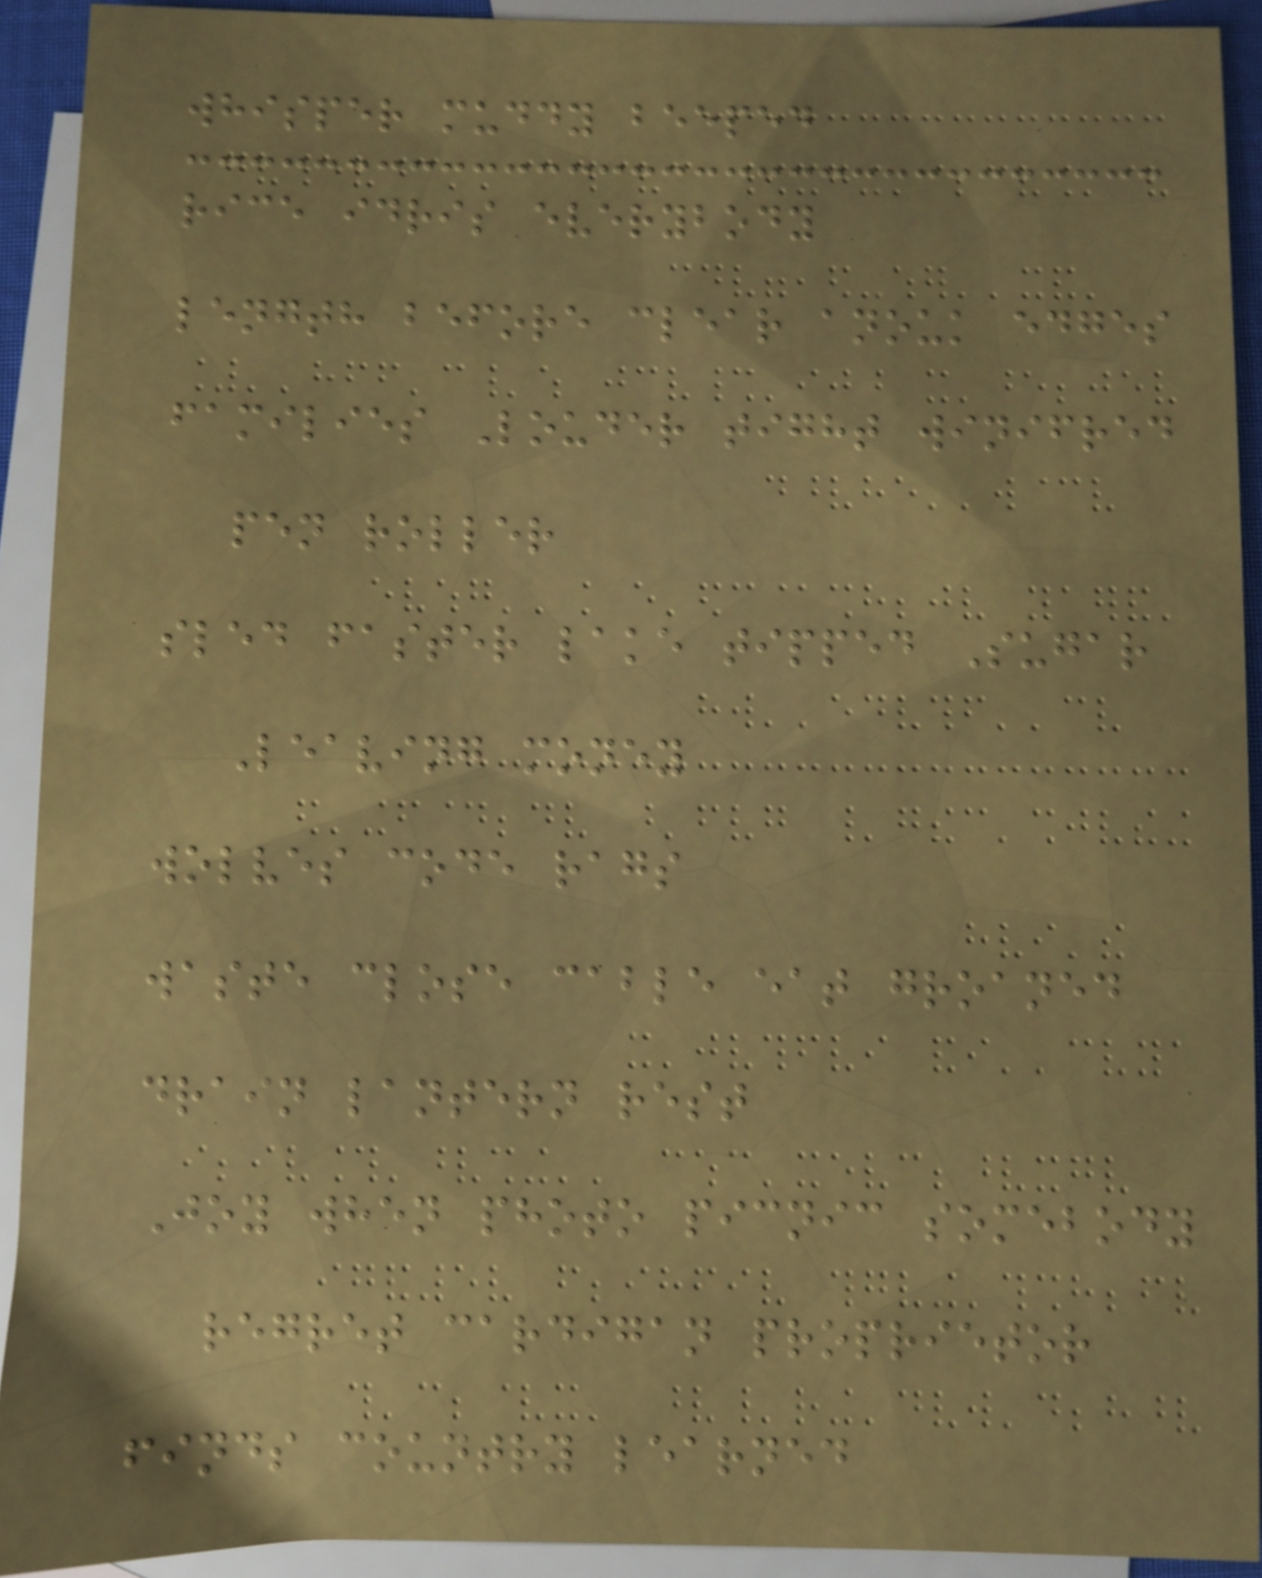whisper muddy beeped
rice idris everybody
length before clear anouk edges
families Louder tight winifred
pen roller
sled faster lake tipped Sugar
Leaving money
wolves code rags
waste close cable eat groaned
drain lantern rest
Joy when photo picnic somebody
regret cardigan proprietor
finds country learned
